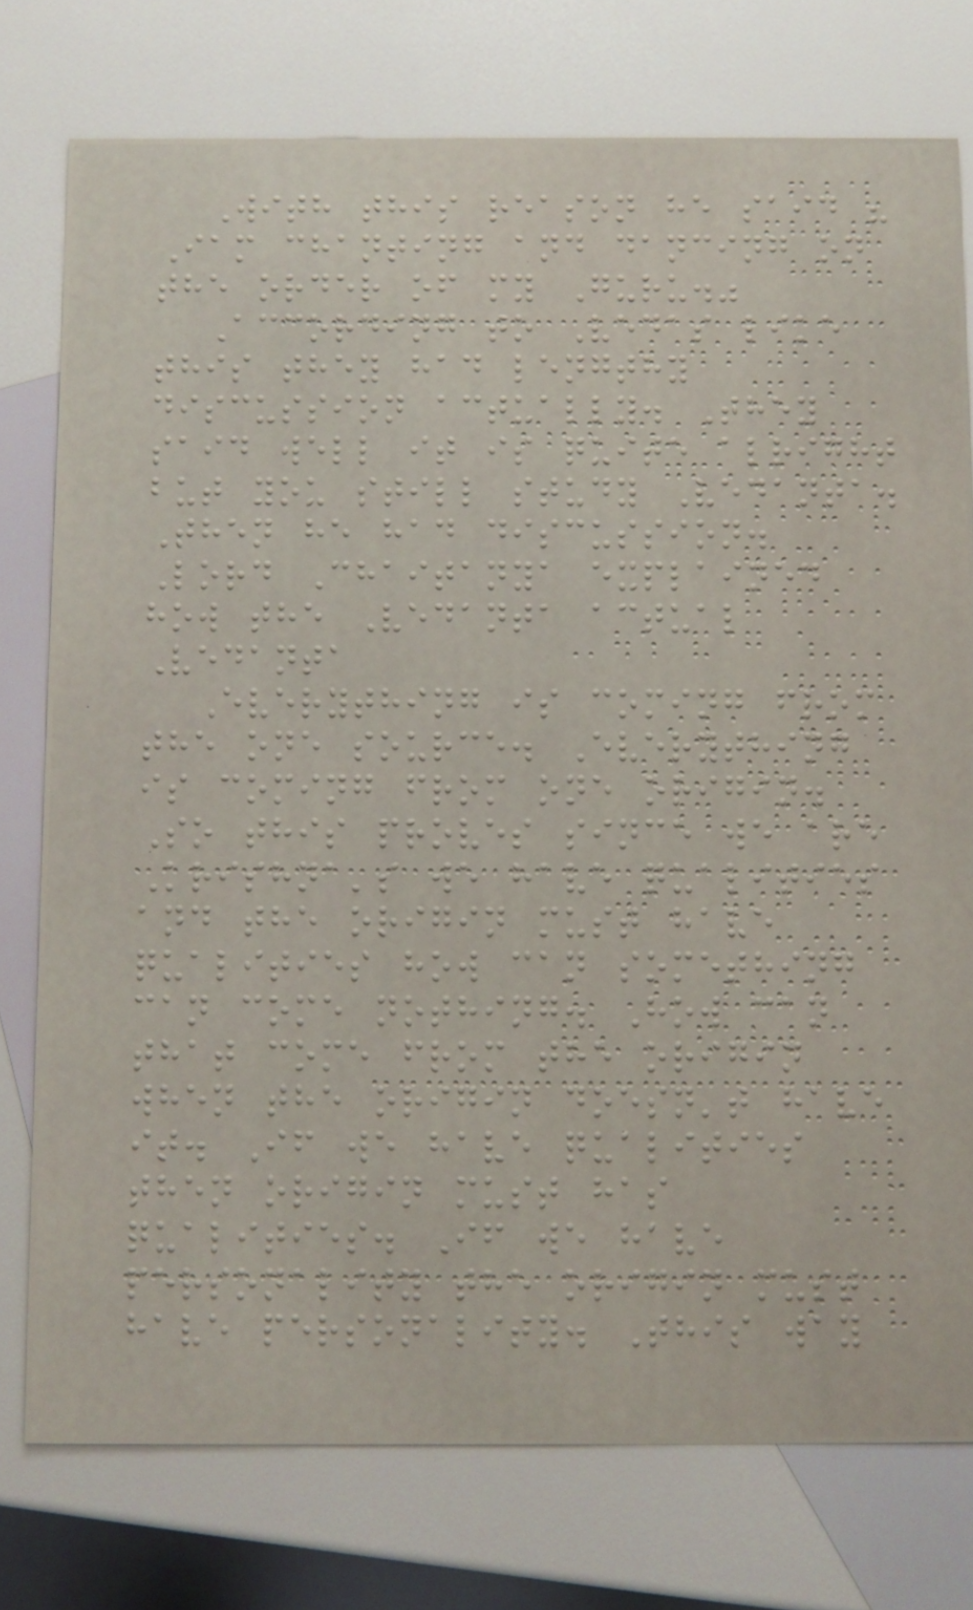With this reason he said "
Iam chanting and dancing on
the order of my Guru."
According to Vedas like
this they had lengthy
discussion actually. They
said well it is quite alright
but you still study Vedanta.
Then he had discussion.
Lord Chaitanya explained
how the Vedanta actual
Vedanta
Everything is coming from
the one source. Everything
is coming from one origin.
So this proves since we are
Krishna's we have qualities
and the origin must have
qualities how can something
can come nothing. How can
that come from the origin
when the origin doesn't have
it. If we have qualities
then origin must has
qualities. If we have
personality the origin must
have personality. This way
